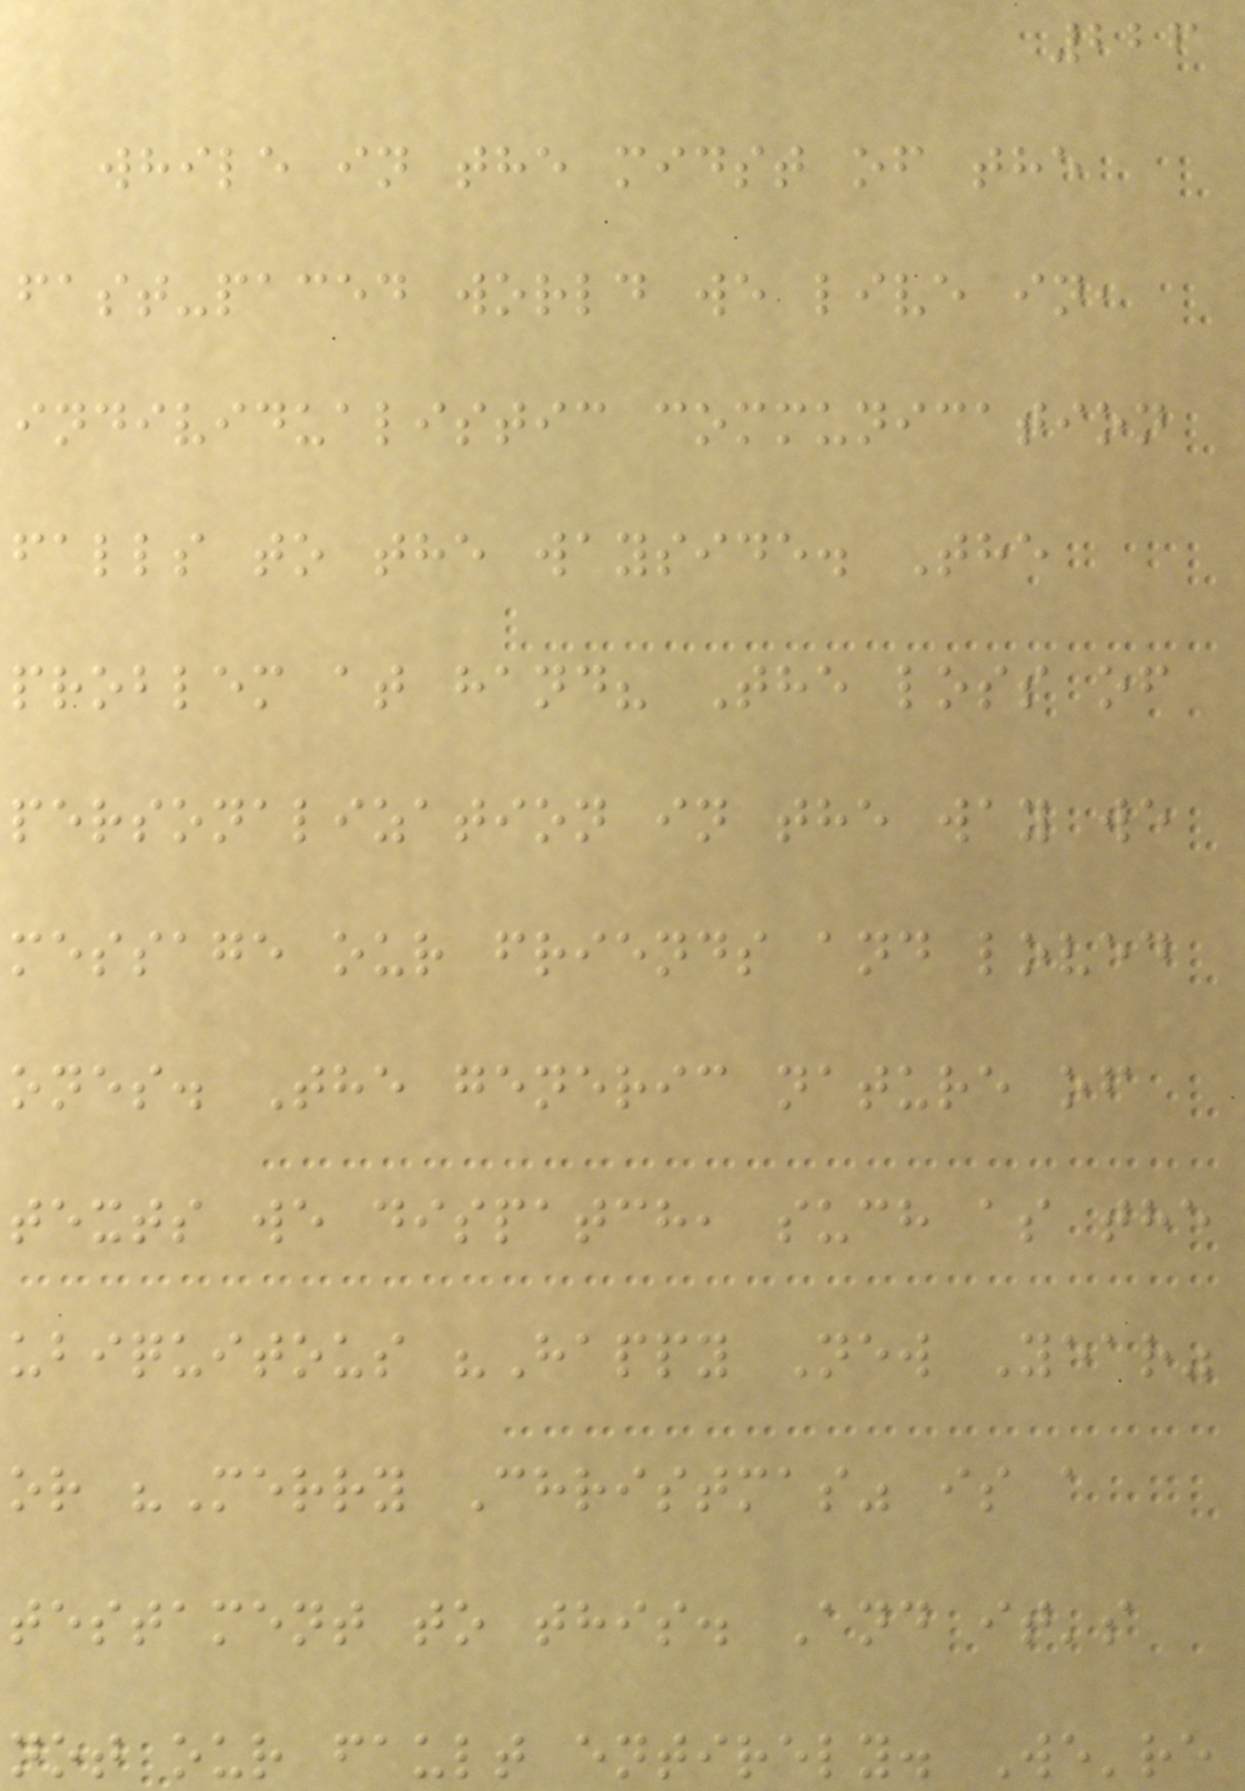226
while in the midst of the
fast-paced world we live in,
individualistic communication
falls to the wayside. The
problem at hand? The loss of
personalization in the way we
message our friends and loved
ones. The generic nature of
texts we dispatch, such as the
ubiquitous "Happy New Year"
or "Merry Christmas" is a
testament to this. And it's
not our fault entirely. We're
